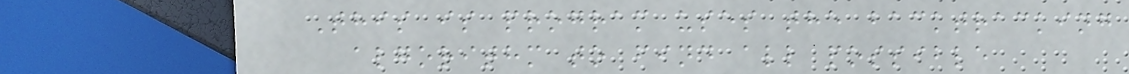This is program uses the backtracking
algorithm to find all possible
